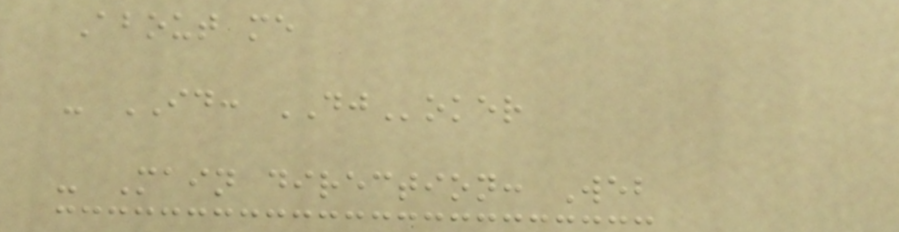About me
- ID: DJoker
- Main direction: Web
